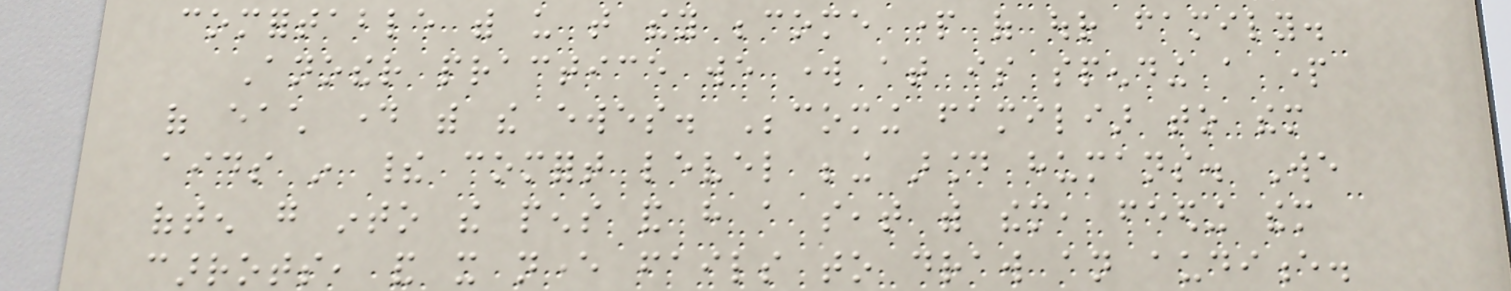comfortable with us that they become part of our family.
Another practice we work at is spending a part
of each day with the ewes. Becoming familiar to them
aids in their comfort level being around humans. We
often go into the pens and have a seat with them, feeding them
carrots, and it never fails to draw an audience.
